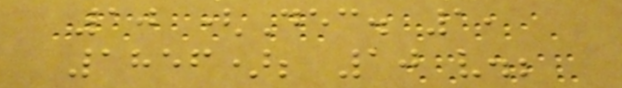10 (Dec. 1,
1856); 10 v.;
